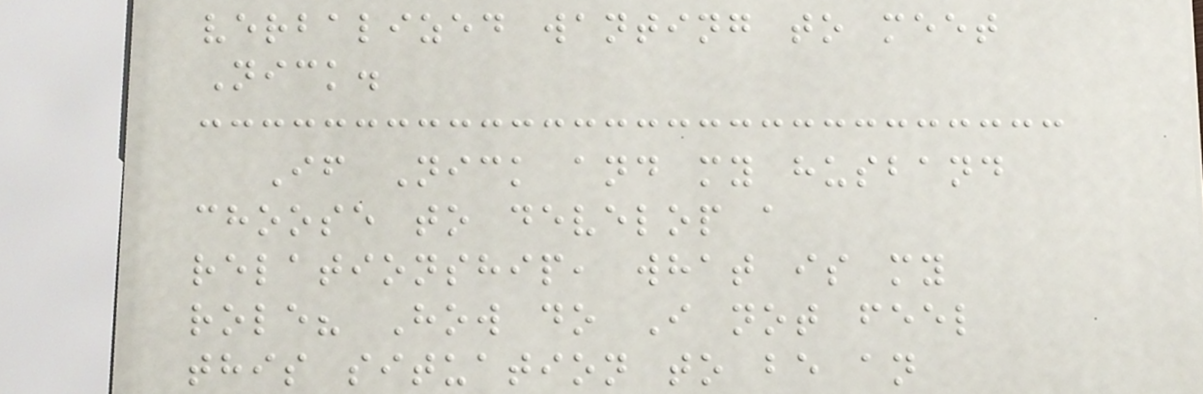verbalized wanting to meet
Nick.
If Nick and my husband
choose to develop a
relationship, what is my
role? How do I not feel
this situation to be an
